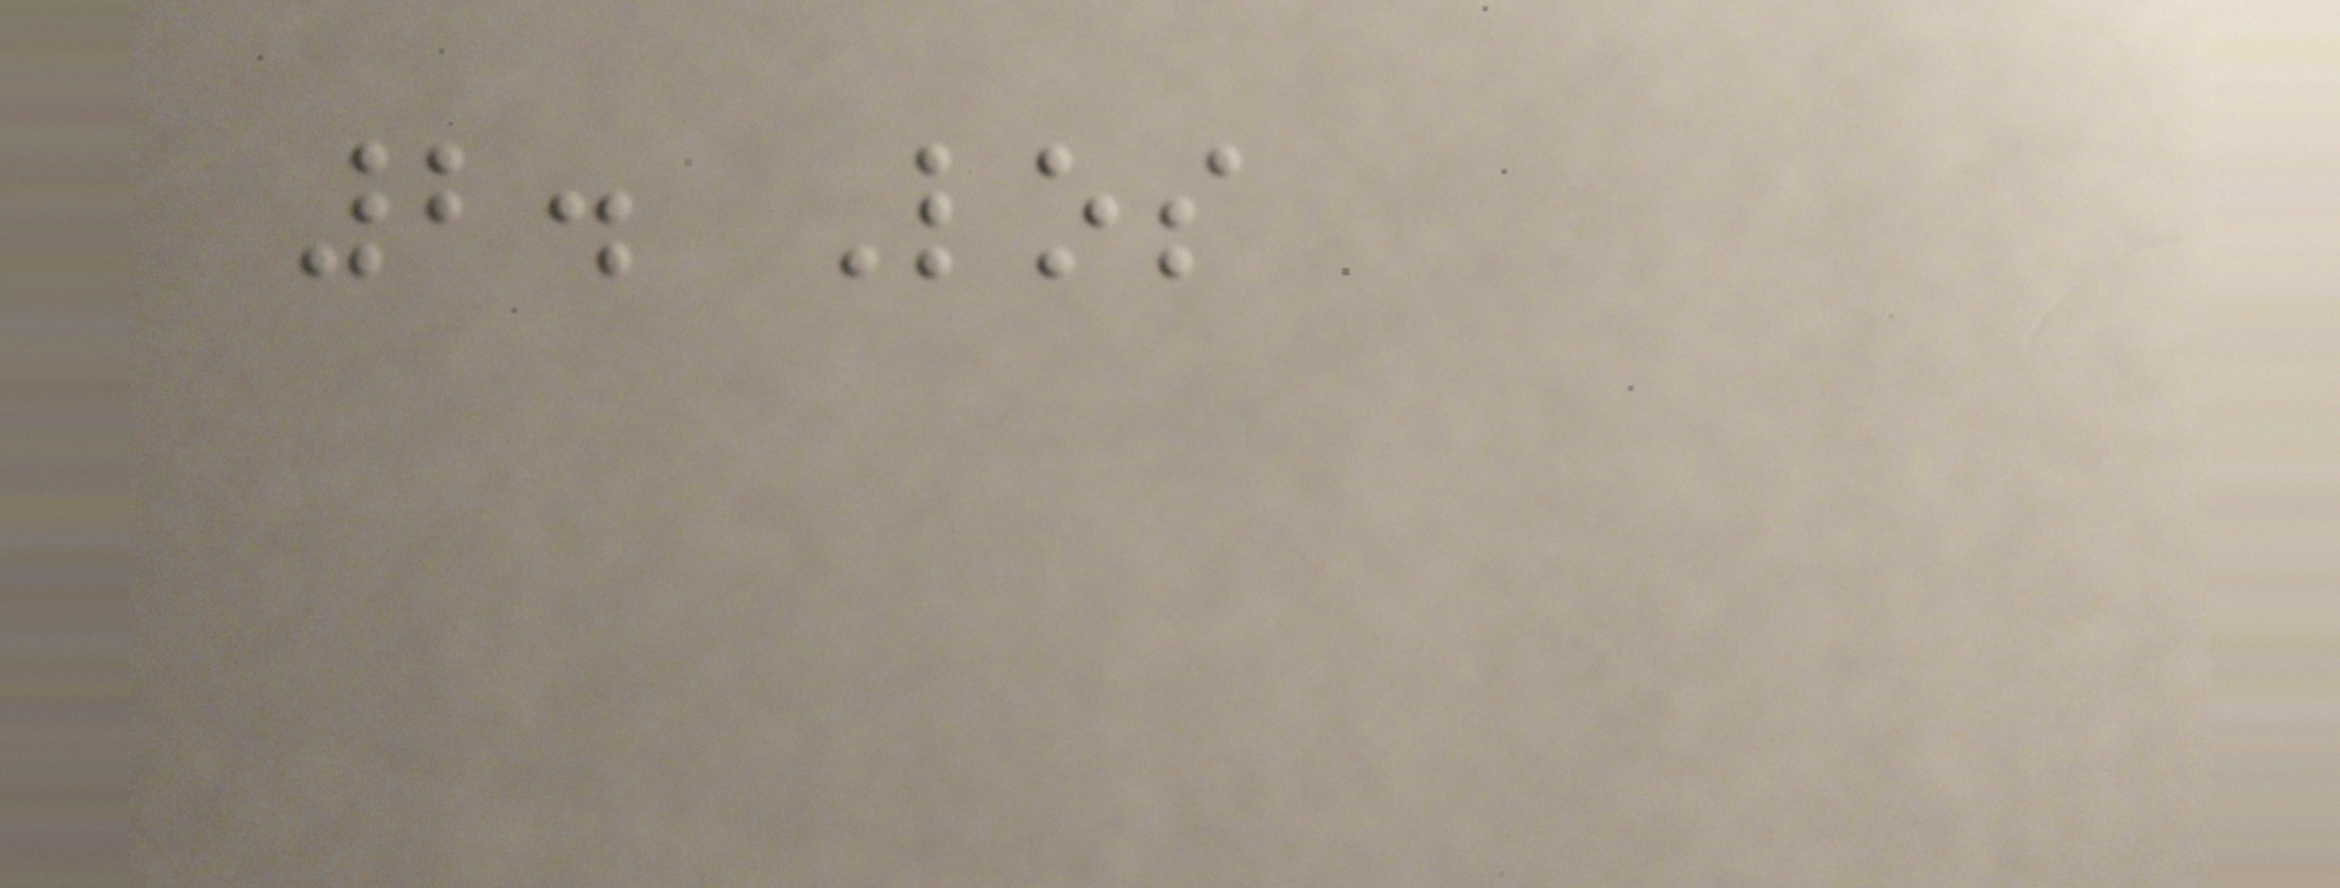2. Los
